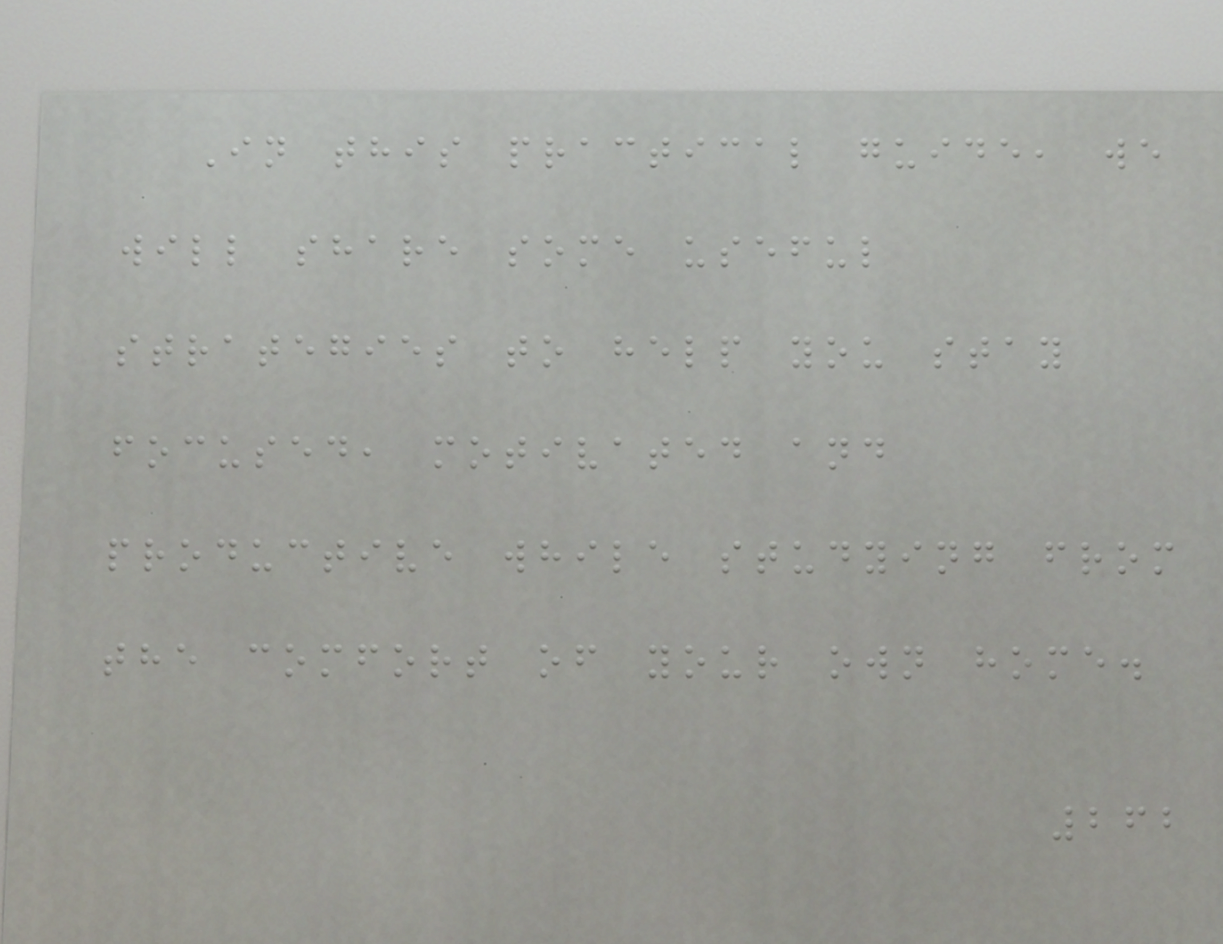In this practical guide, we
will share some useful
strategies to help you stay
focused, motivated and
productive while studying from
the comfort of your own home.
262
